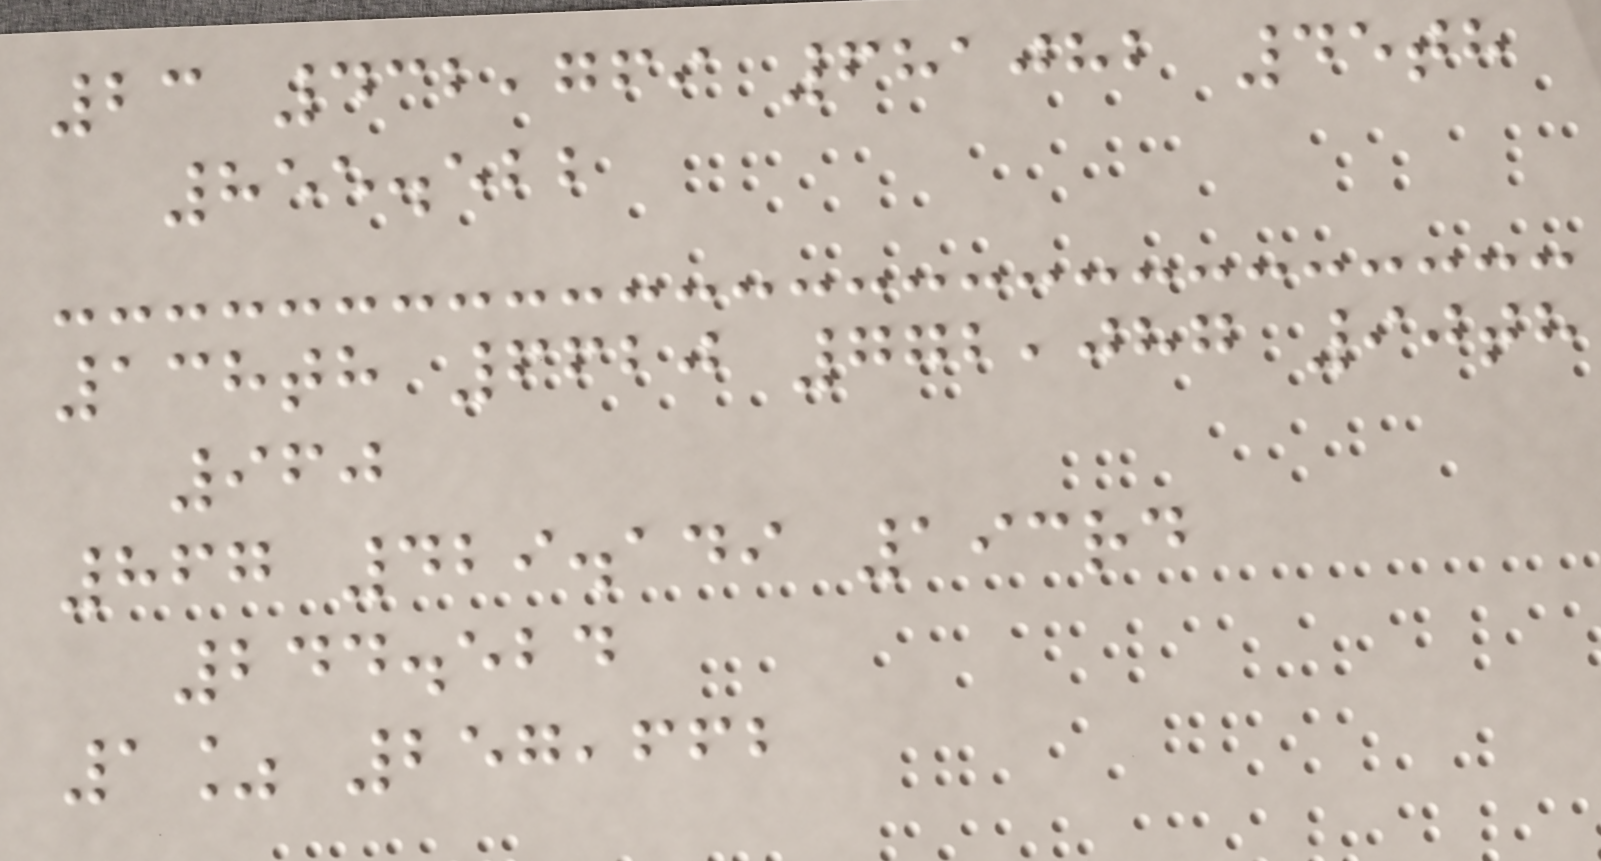23 432,769 681082 45th
855.522
138th 6620 772,087 90th
960
867 429.149 193rd
244.524
1% 257,662
